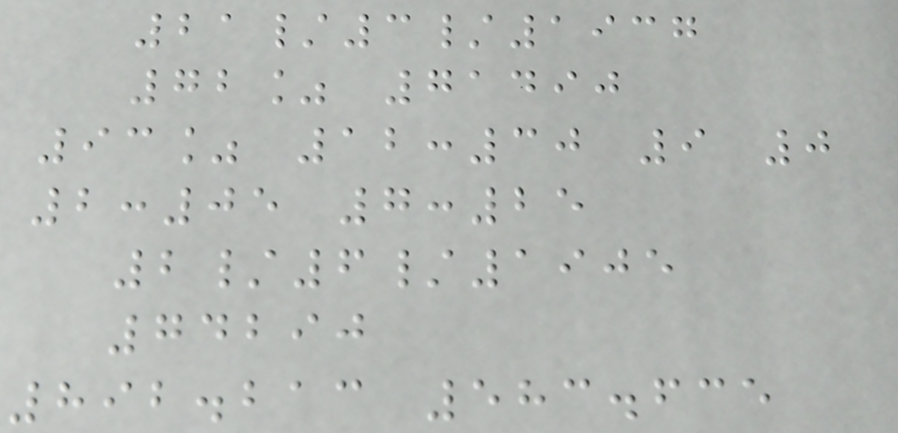21/3/1937
72% 71490
93% 12:30 9 0
2:05 7:25
2/6/1905
74290
892.213 583.635
